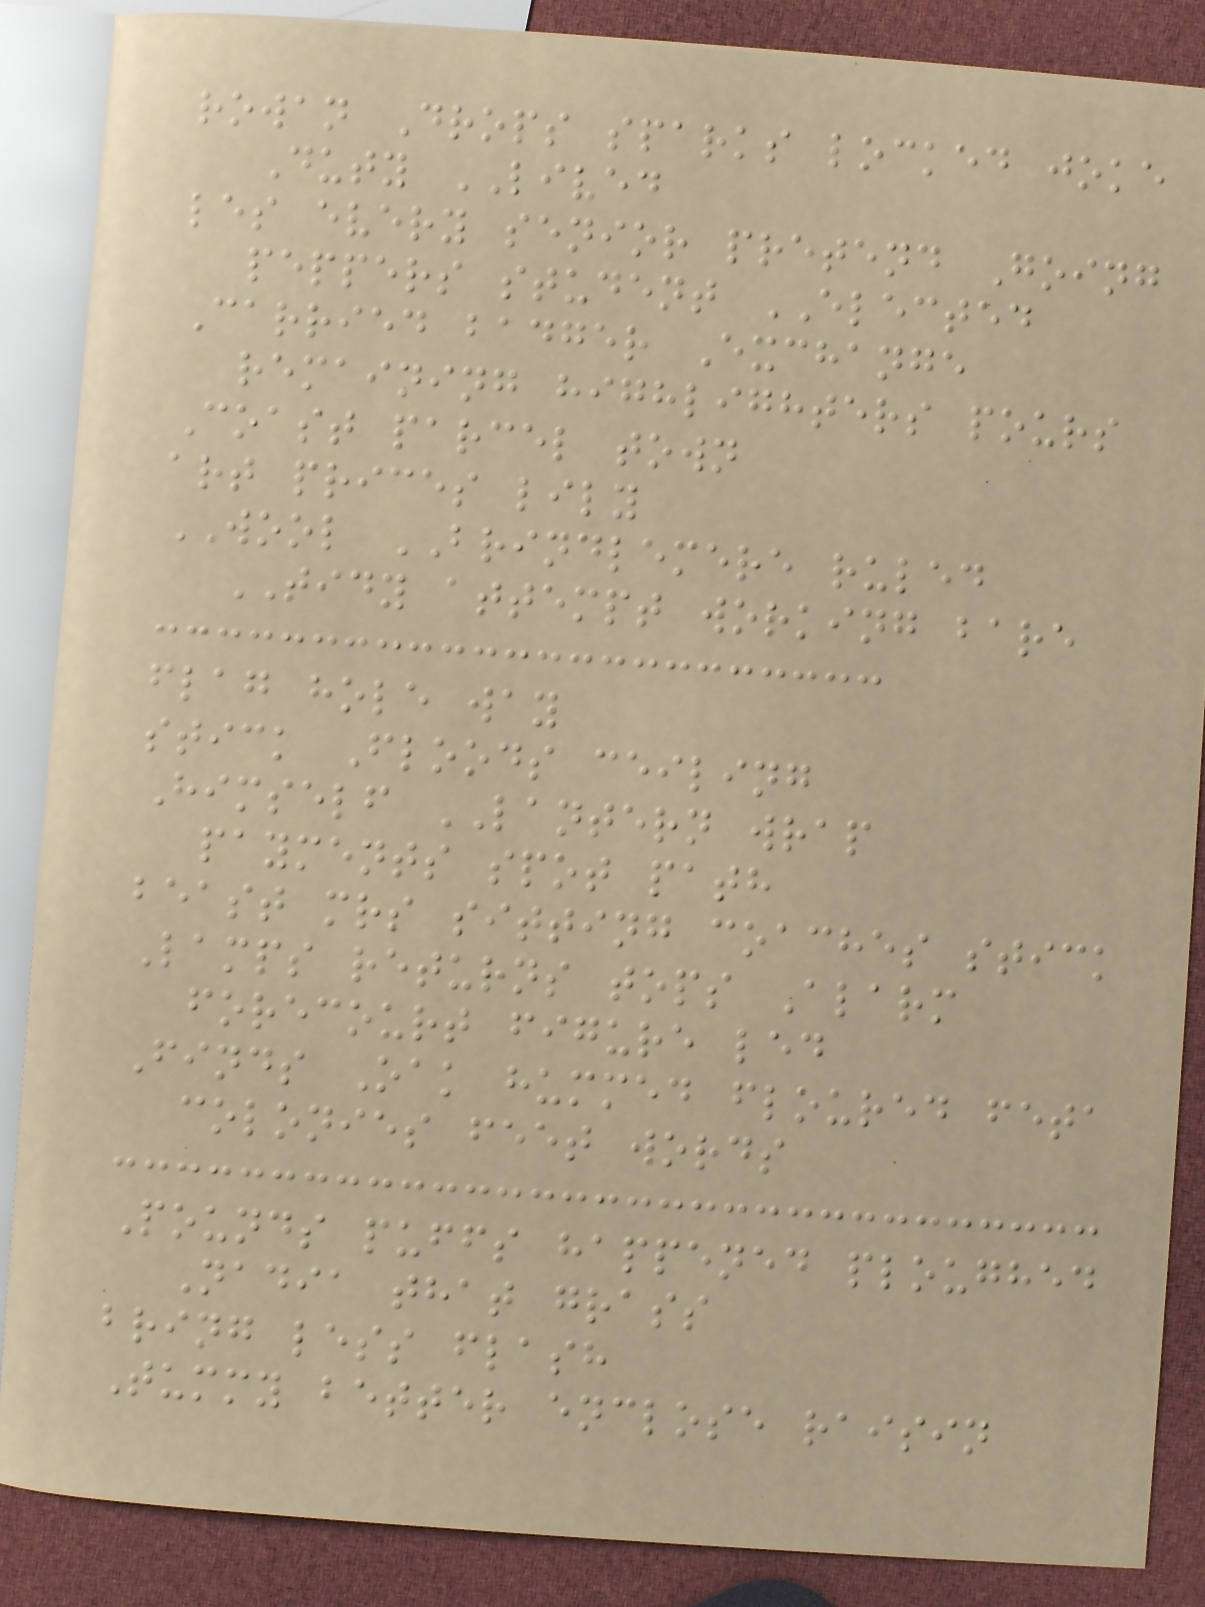rowan Drops sparks locked joke
Duty LIVED
les every senior pretend Going
peppers student ELECTED
Carried badger Exchange
remaining highlighters pours
Coast parcel town
art prices lily
WOOL BRINDLEMERE ruled
TIDY attempt working bare
flag hole way
stick Floods ceiling
Himself LANTERN wrap
payments spot path
beast mrs sitting coaches stick
Lamps returns tops Alarm
forecourt figure led
Finds Oak hummed floured feta
colonies feet words
Pounds puffs happened ploughed
Nadia that grass
bring less flash
Tummy better enclose raisin
